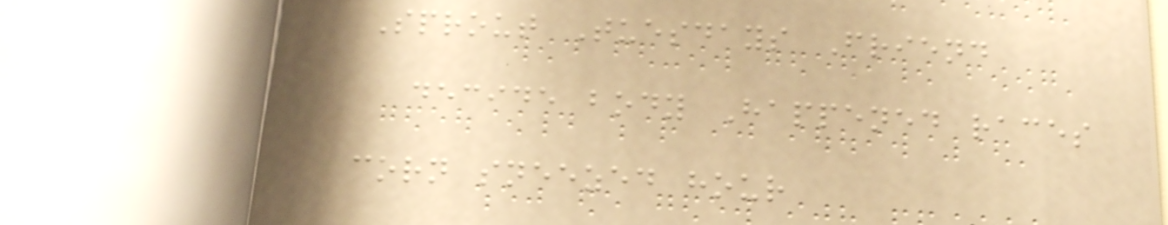Sprout Tuesdays Friend
decide body Happened races
corn sneezed hour
